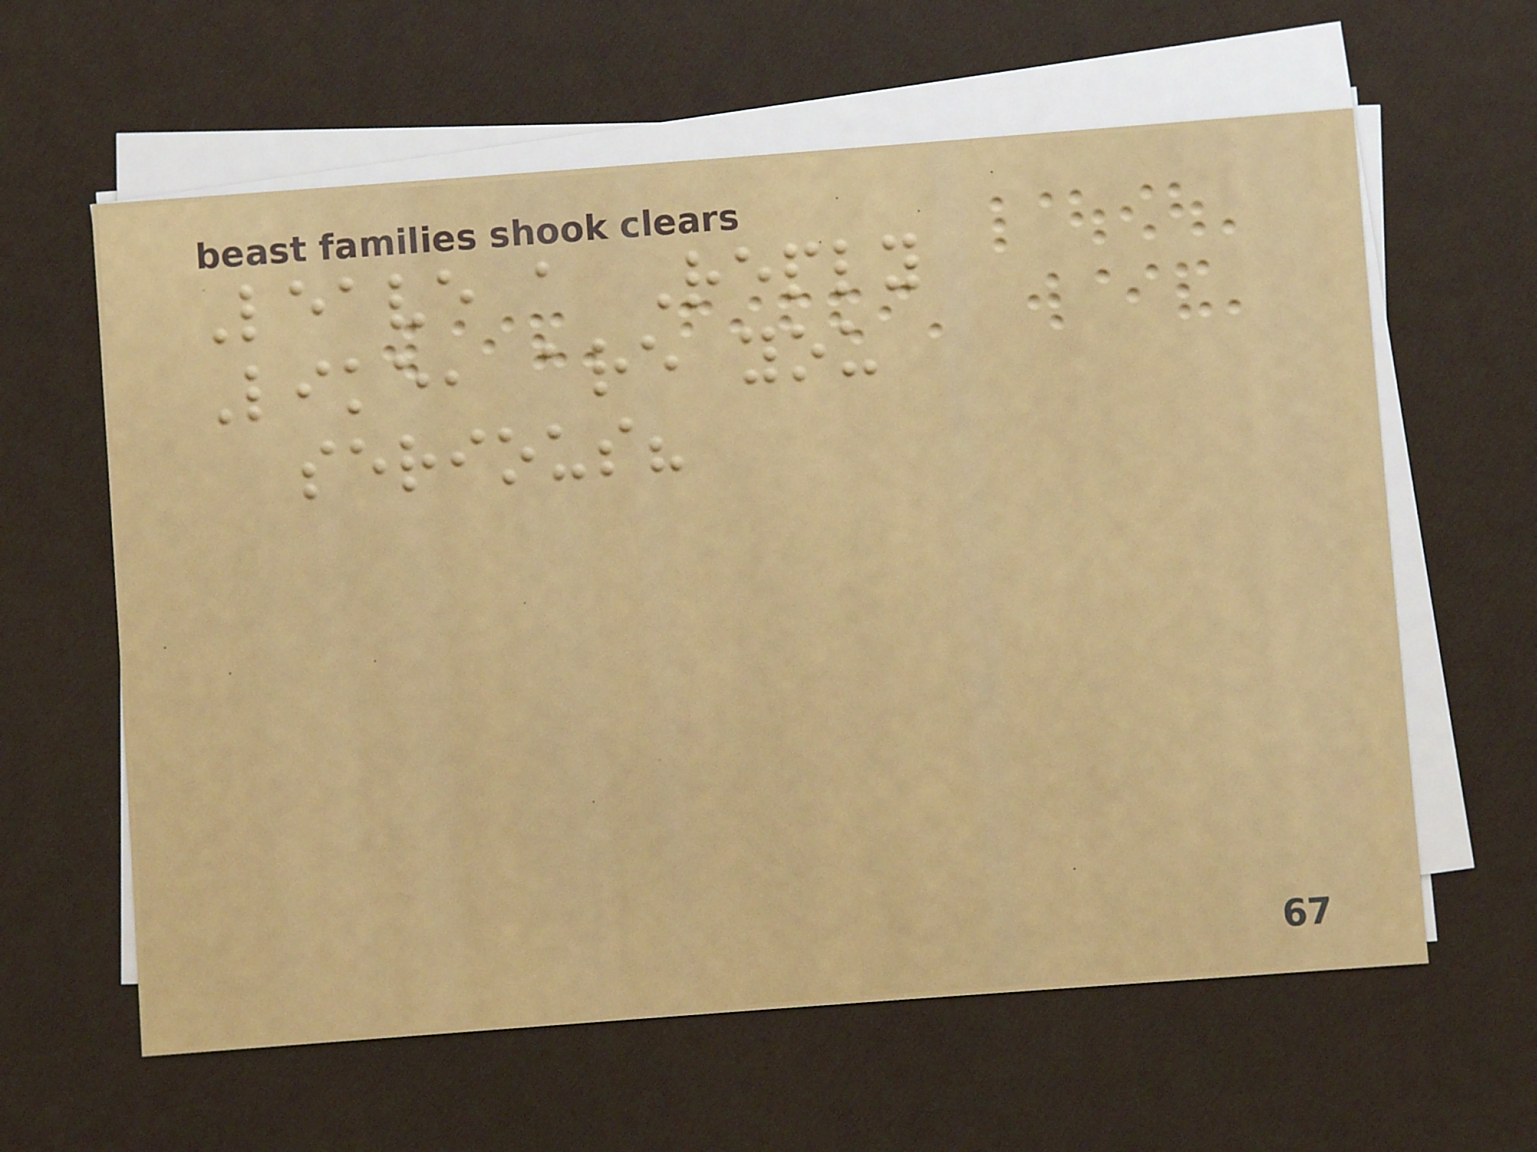Leave a Reply
Like, are you
serious?
